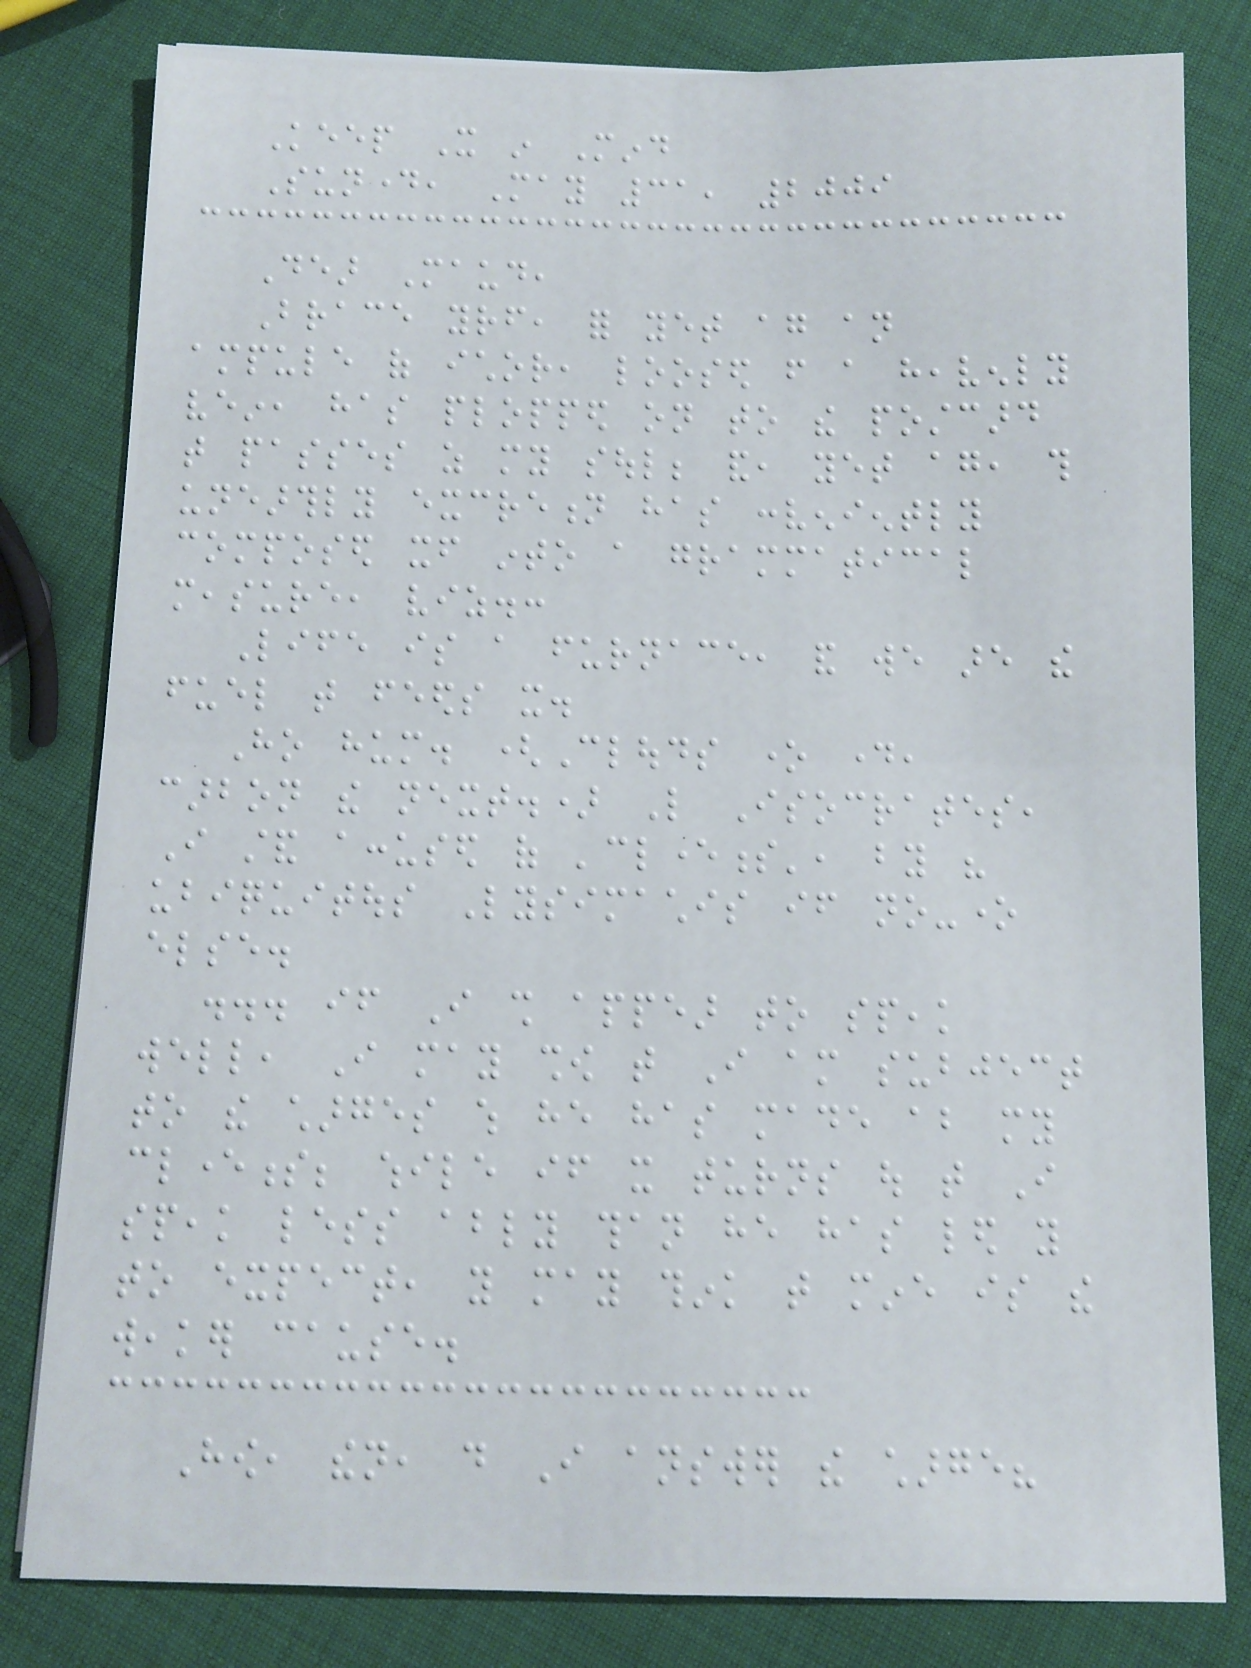Keep It in Mind
Sunday, May 31, 2009
Dear Maud,
Brace yourself, for yet again an
ampule of ichor, loosed from a heavenly
vein, has plopped on to the postcard
that passes as my soul; and, yet again, this
unearthly excretion has conveniently
composed itself into a grammatical
measure, viz.:
Life is a furnace, and we are the
fuel that feeds it.
Ho hum. (Clouds one day,
carbon the next.) Like Isocrates,
I stand accused of 'cleverness', by his
ubiquitous Lysimachis if no-one
else.
... if I shall appear to speak
well, I may show that I am subject
to the charges which he has made about my
cleverness; while if it turns out that I
speak less ably than he has led you
to expect, you may think that mine is the
weaker cause.
How, then, do I answer the charge?
